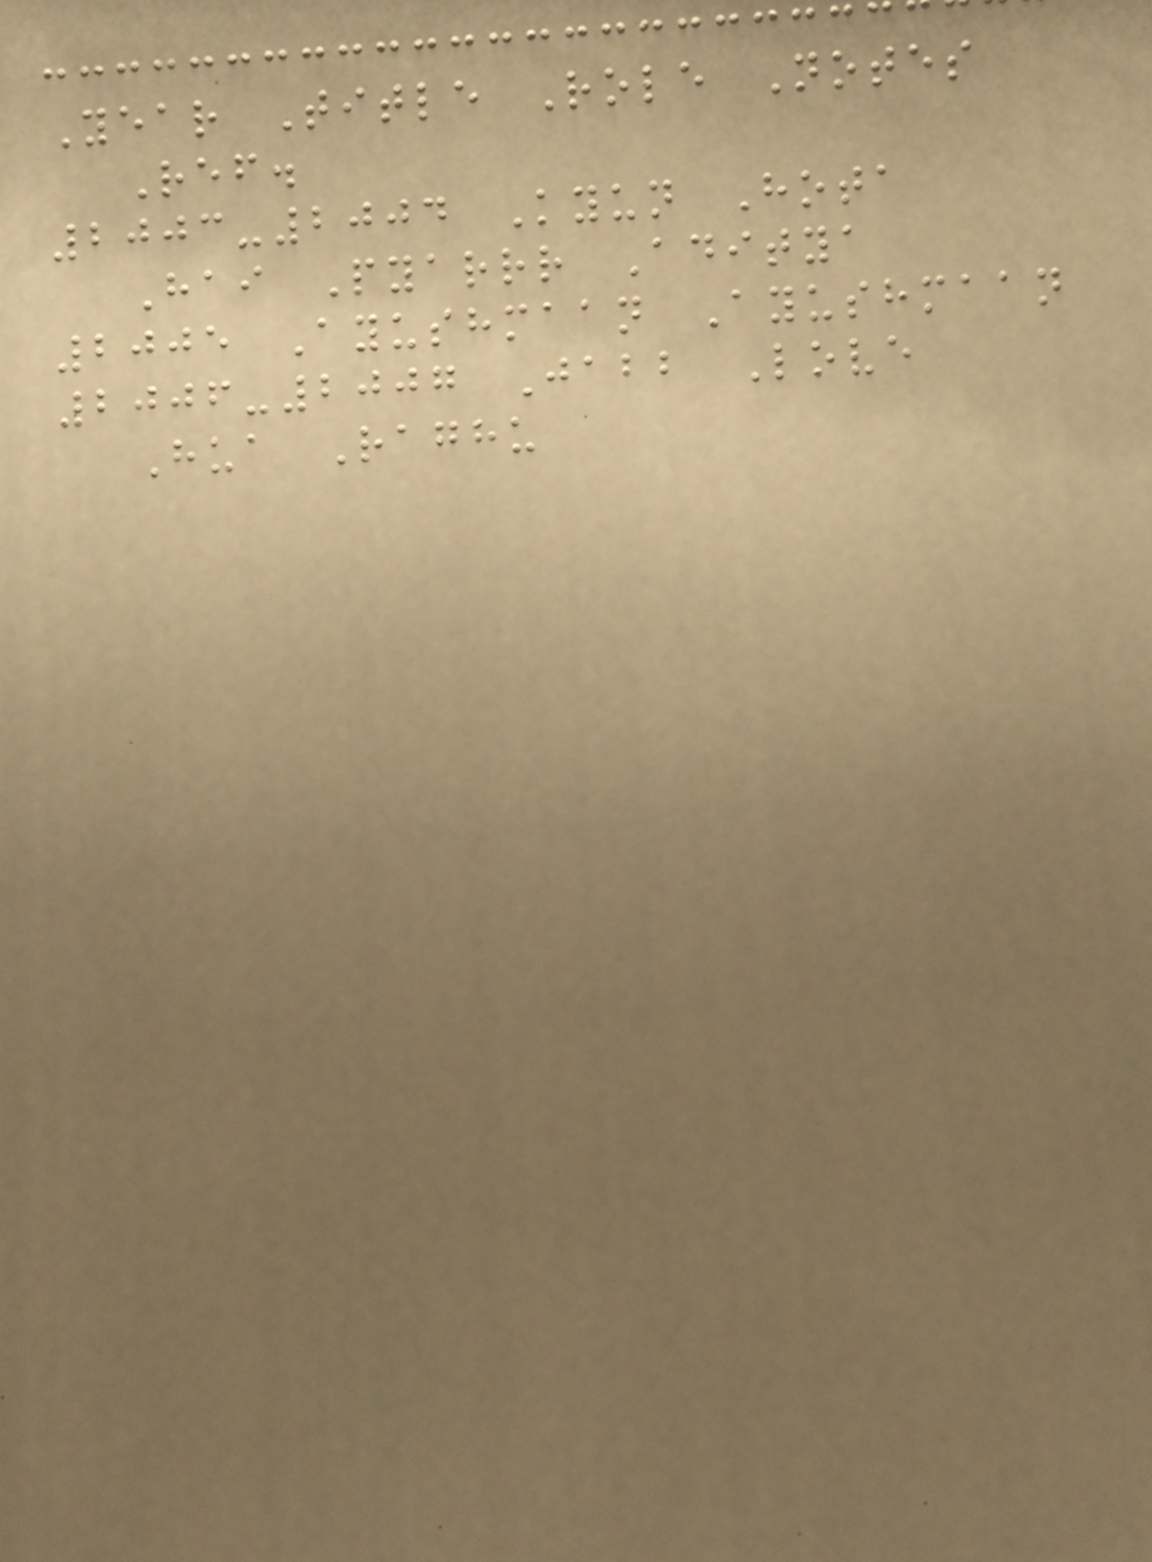Year Title Role Notes
Ref.
2003-2004 Kyun Hota
Hai Pyarrr Aditya
2005 Ayushmaan Ayushmaan
2006-2007 Jabb Love
Hua Raghu
